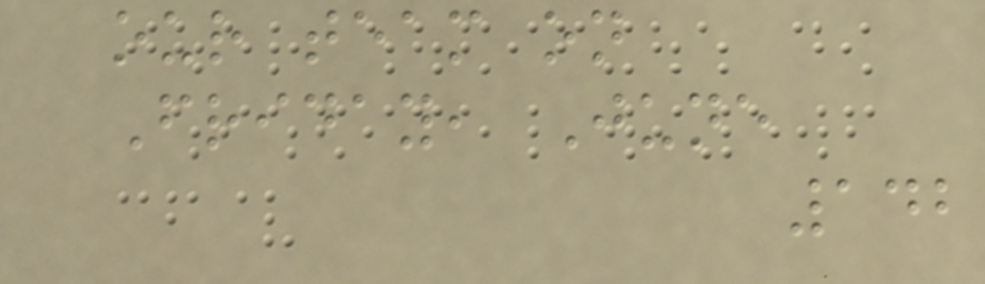our team on
Friday, June
142
